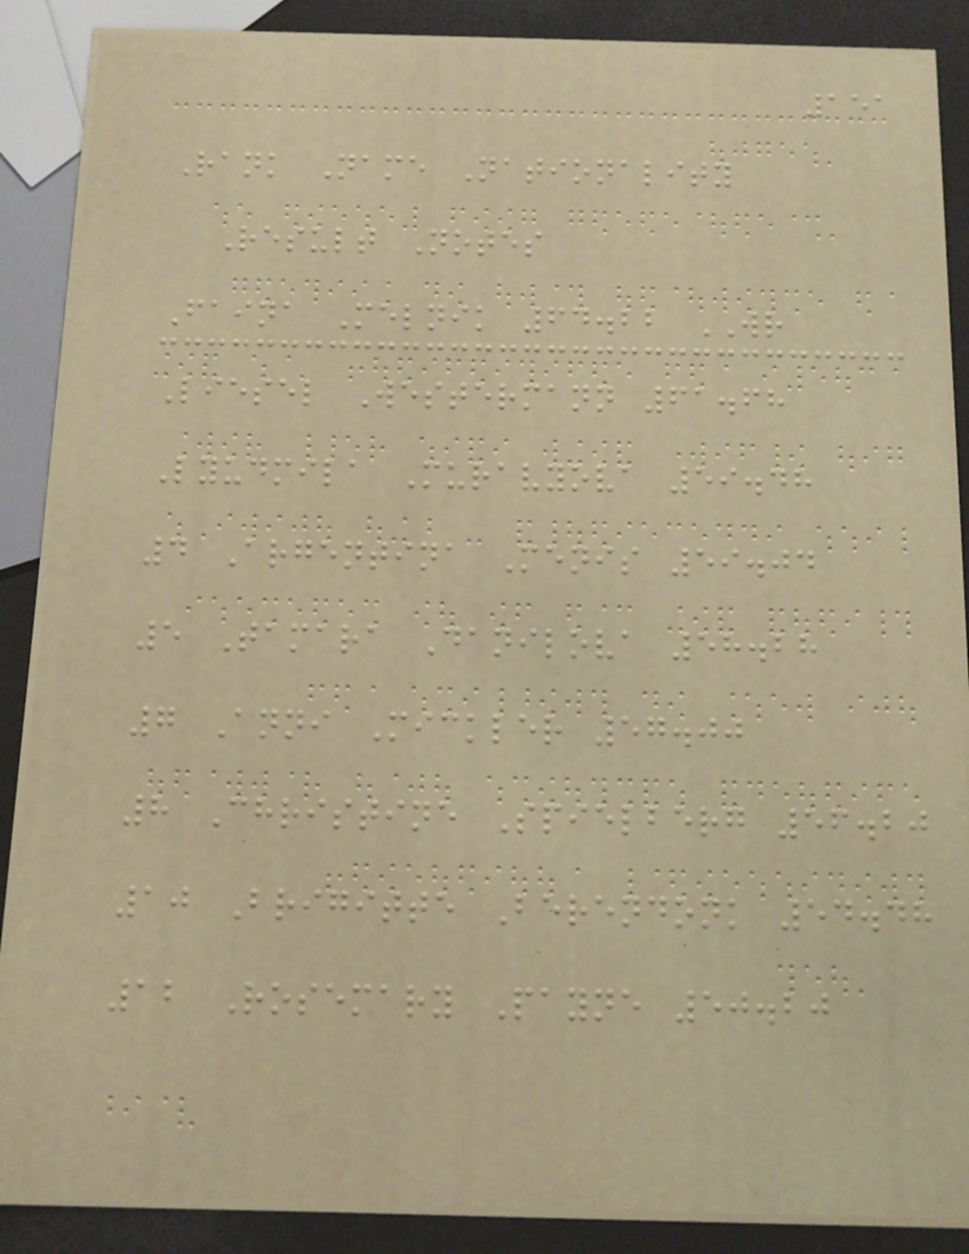151
Rank Name Nationality
Result Notes
Faina Melnik 64.22 WR
Liesel Westermann 61.68
Lyudmila Muravyova 59.48
4 Argentina Menis 59.04
5 Tamara Danilova 58.28
7 Anni Mickler 57.00
8 Christine Spielberg 56.20
10 Brigitte Berendonk 54.48
12 Rosemary Payne 50.20
